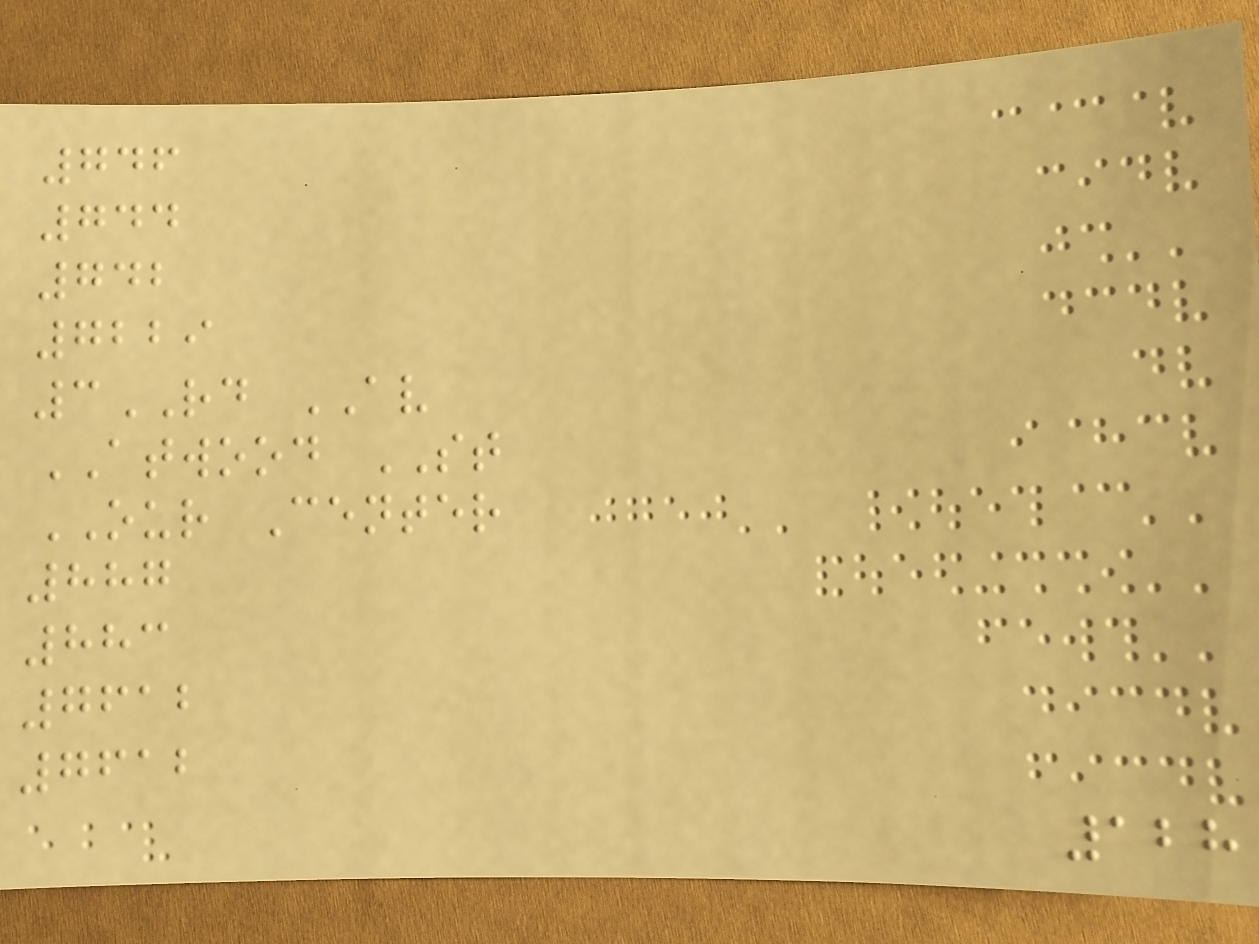746
744
742
7229
3RD AV
ATWOOD ST
OUR Center
887
883
7612
7612
128
